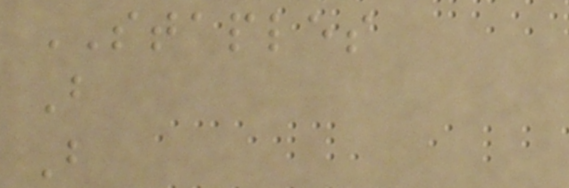STAPLES
B
B
